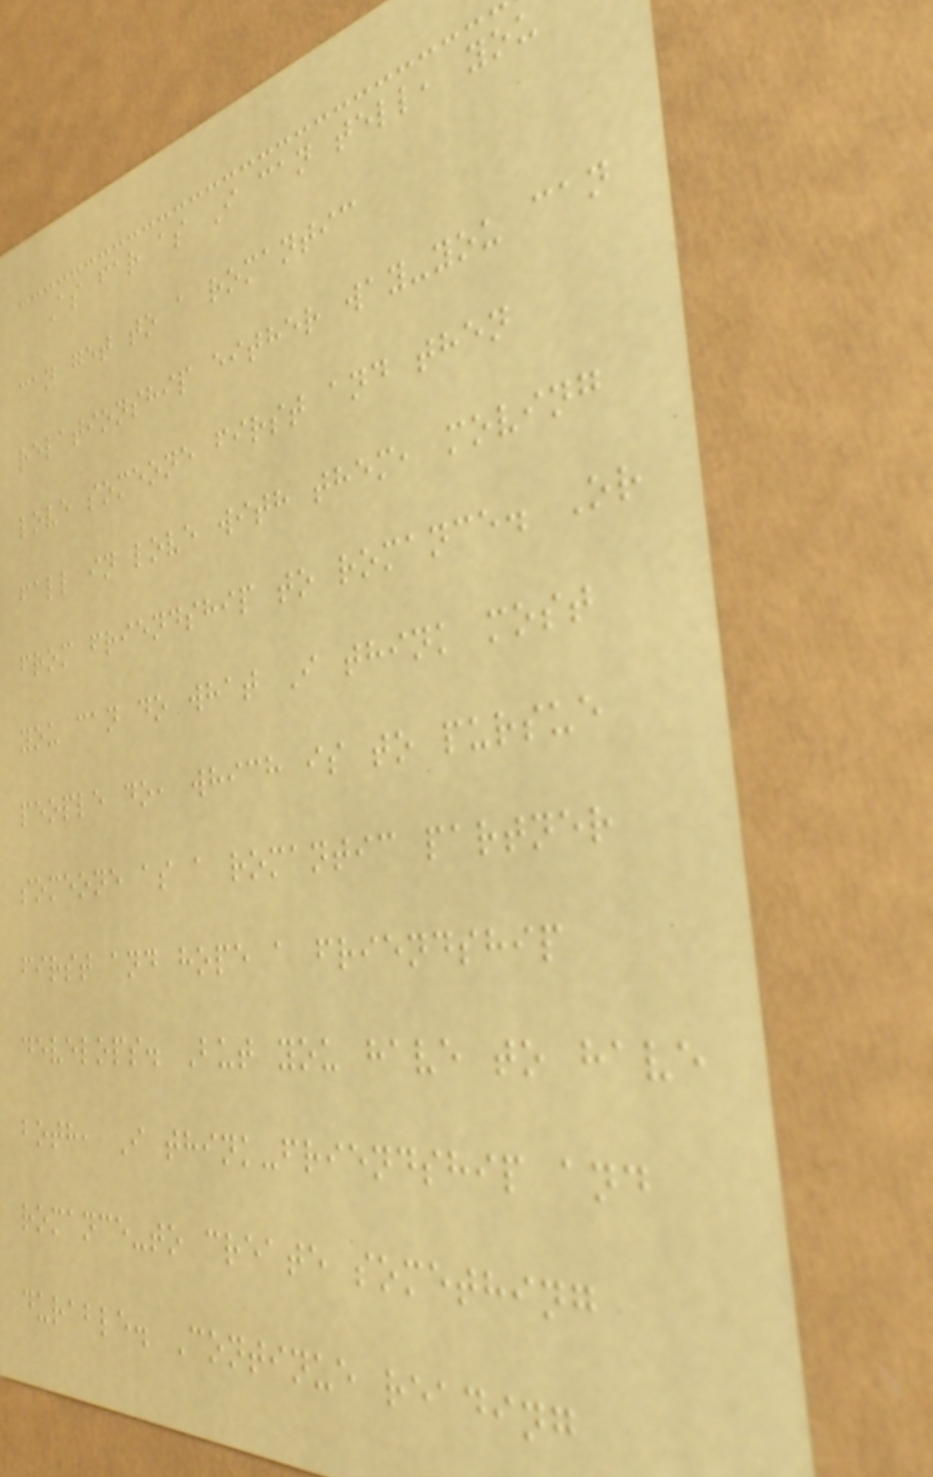As far as I can tell, you
can get to a romantic
relationship either way-you can
love someone first and then
fall in love with them, moving
from friendship to romance. Or
you can do what I think most
people do, which is to pursue
someone as a romantic partner
first and hope a friendship
develops. But you have to have
both, I think-friendship and
romance-to create something
durable. Continue reading
